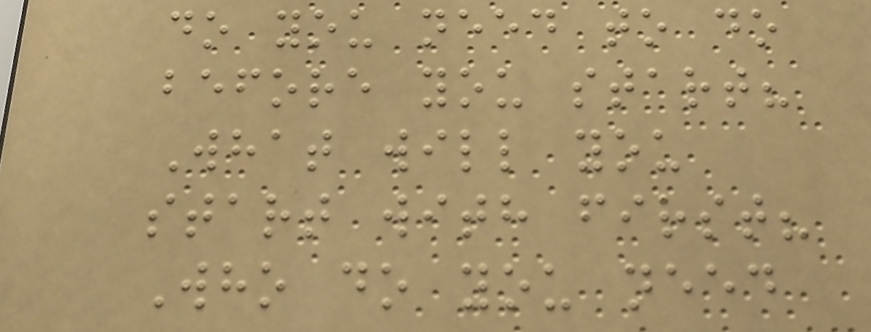do you need to do
before you start?
What will you
start with first?
Who do you need
